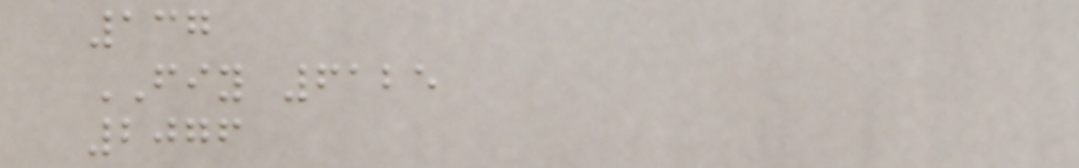137
FIY 6125
2076
